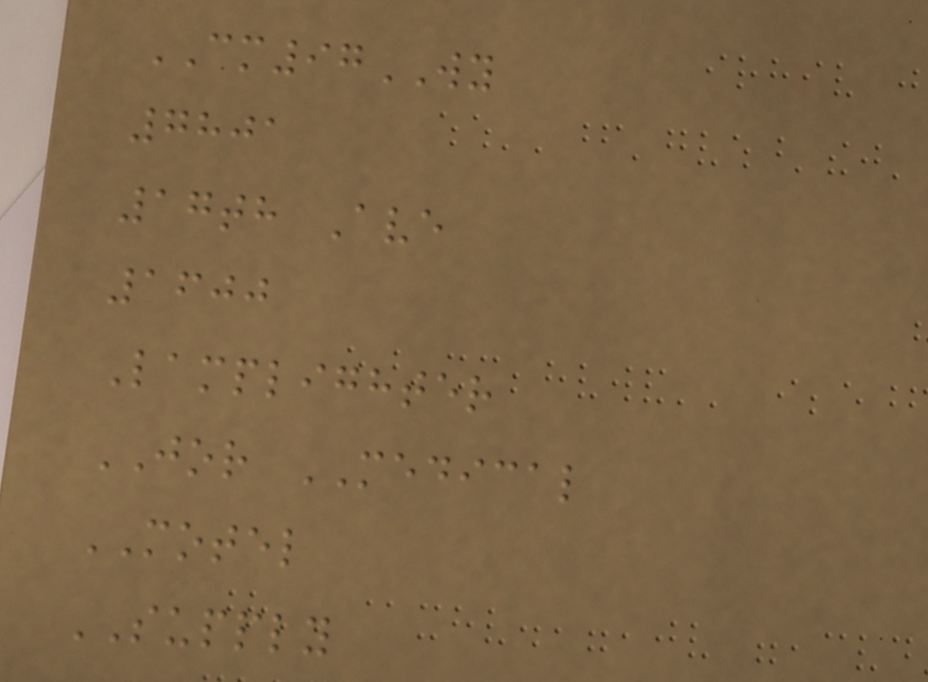CM97WY
7801
17th Ave
1600
Lamplighter
JOR MEDICAL
MOTEL
SUPPLY
